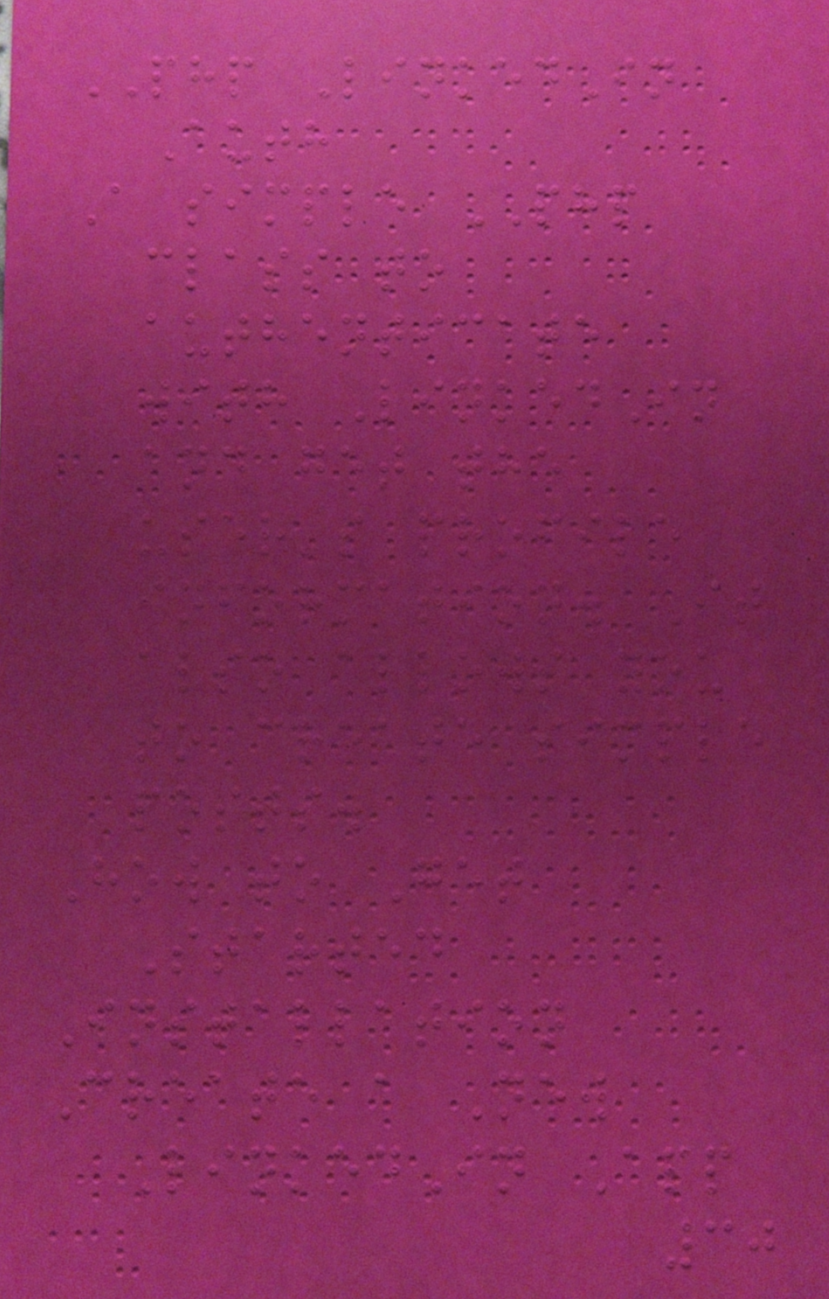PHP LinkedIn
Auth
A simple PHP
class to
authenticate
with LinkedIn
and get the
user's profile
information. It
also allows you
to create simple
posts.
How to Get
Started
Installation
Create a New
LinkedIn App
30
